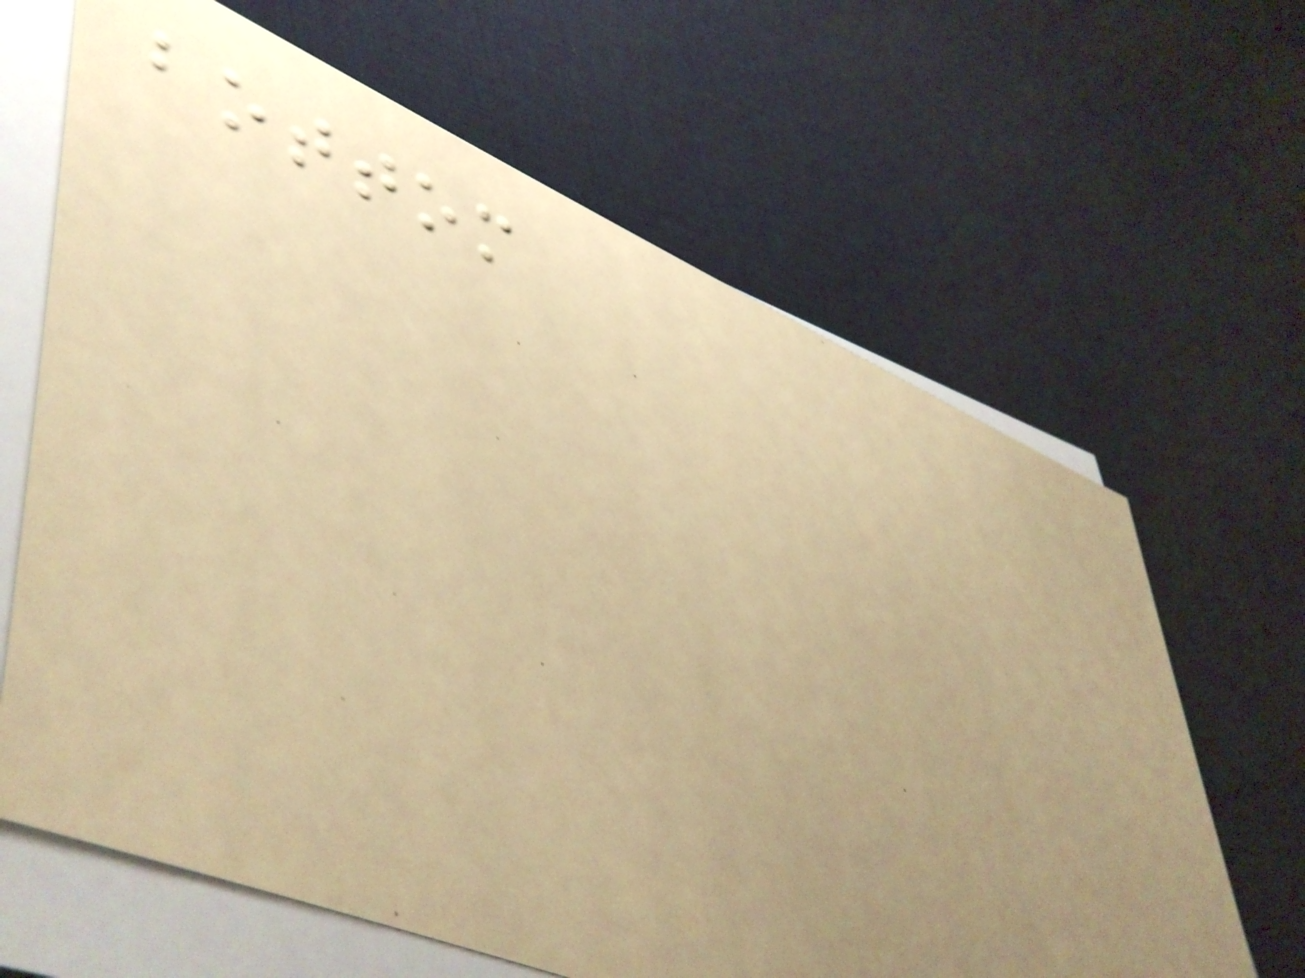bottom
